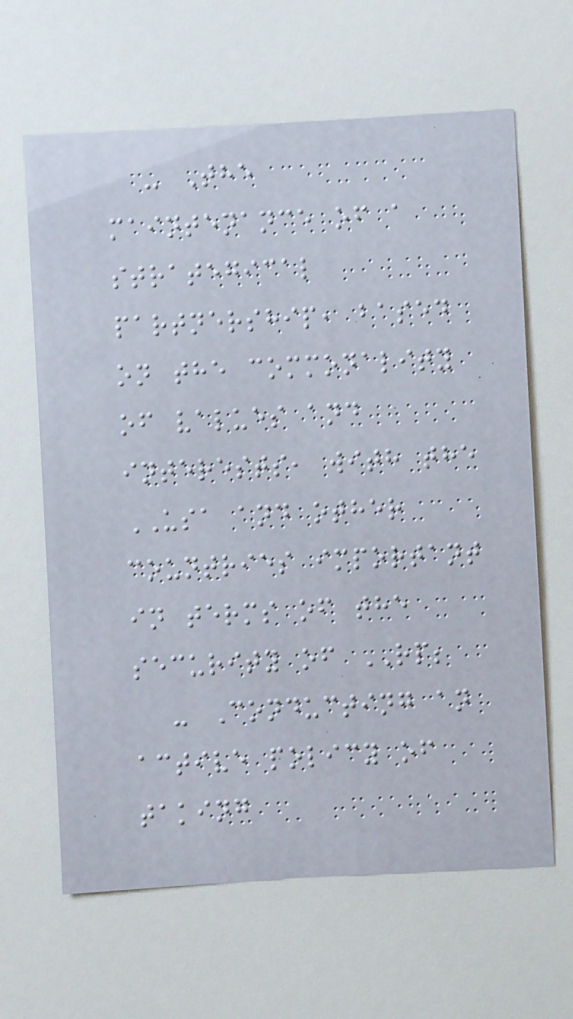- The
maintenance of a
strategical
partnership, based
on the commonality
of values and
interests, with the
USA and other
countries important
in terms of the
security of RP;
- Conducting an
active policy of
taking
